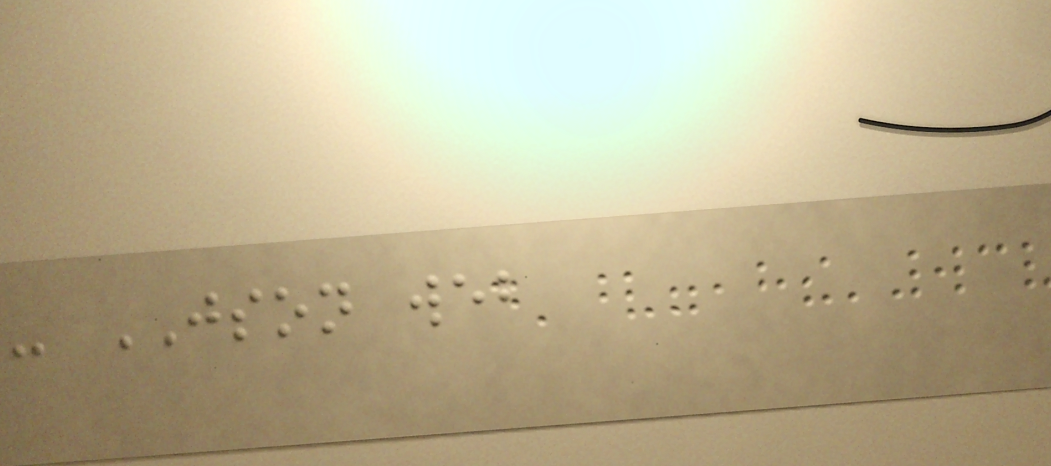- JSON web
